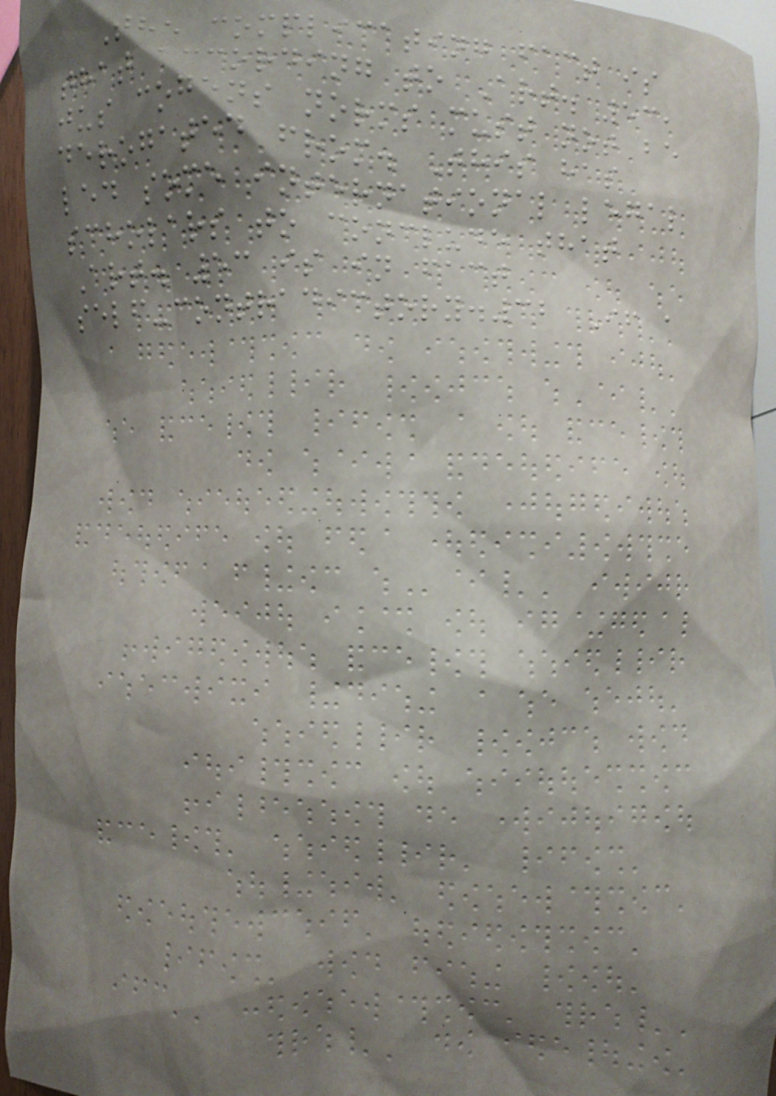The complicating fact is
that according to Art. 53,
jus cogens norms must not be
derogated from. This has
led some international legal
scholars to conclude that
Art. 53 is in fact
self-contradictory.32 If a
